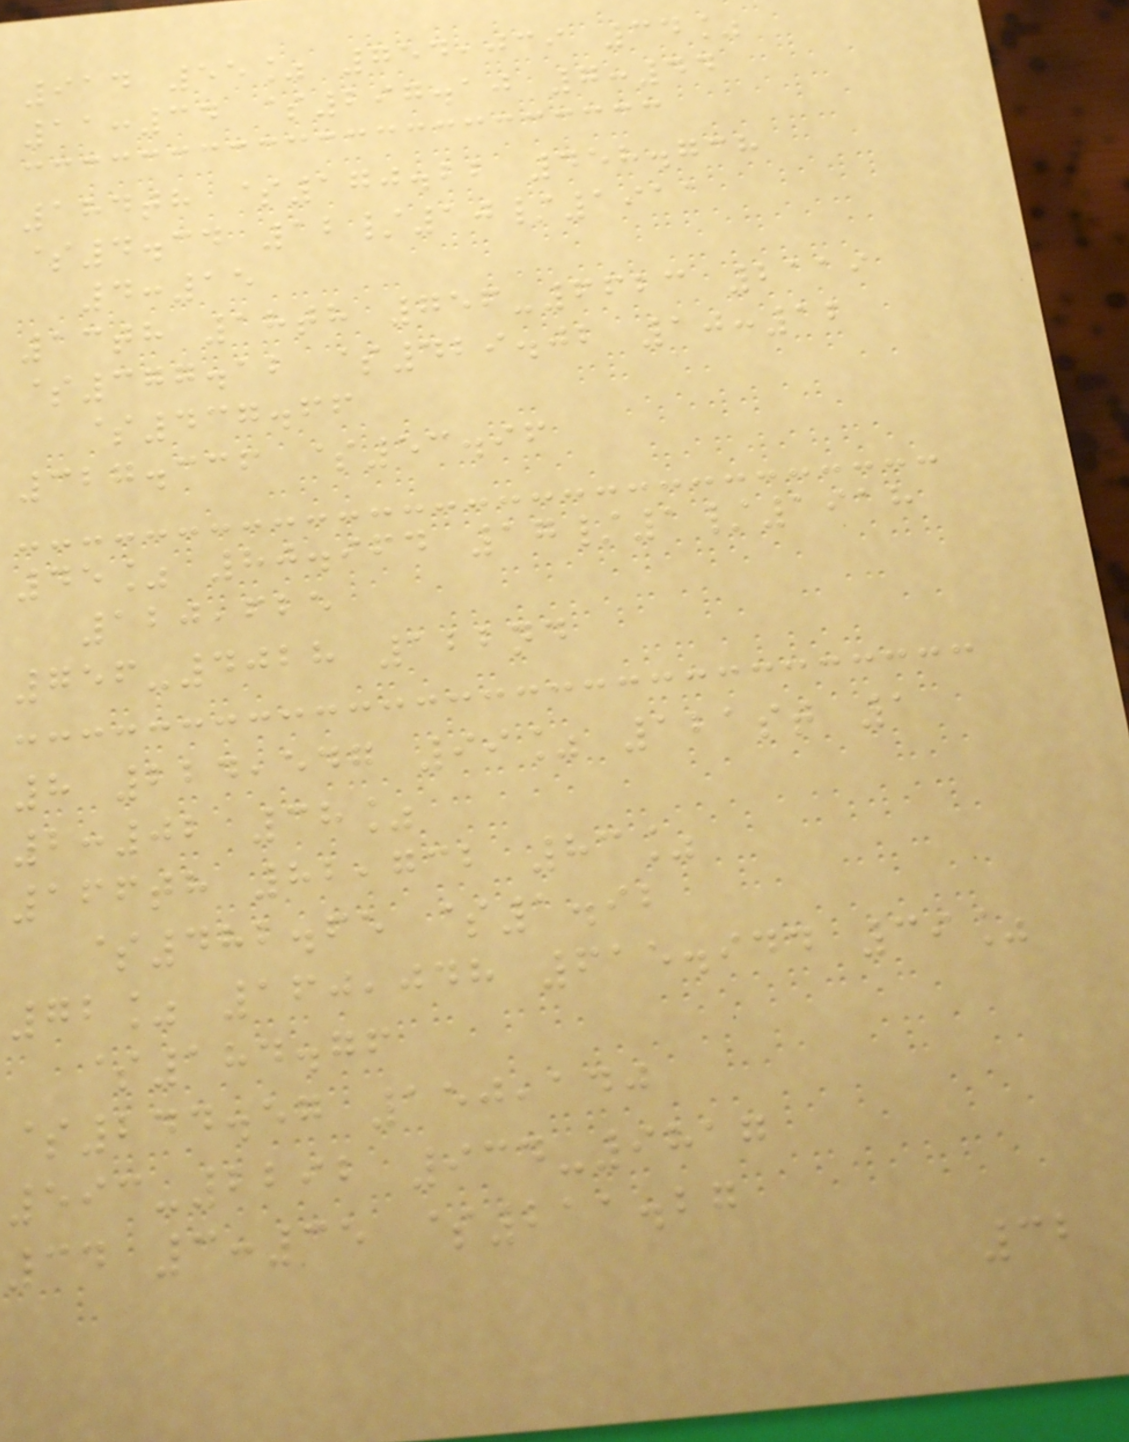914 55% 754,039 34%
11:34 $297.10 7:44
184th $170.22 458.738
$4.34 12/10/1911
4:15
13th 18th 756-6623 2119
$377.12 $429.02 10:12
$437.66
327.336 $53.96
45% 80.964 17/1/1918
120,625
756-4028 122nd
8 224,547 99% 121st 1
2:02 38%
166th 82,732 83%
$482.65 $1.92
72% 160,048 615.944 39%
$184.76
$244.57 150,140
593-2292 934-9817
34 3:35 $211.27
32
